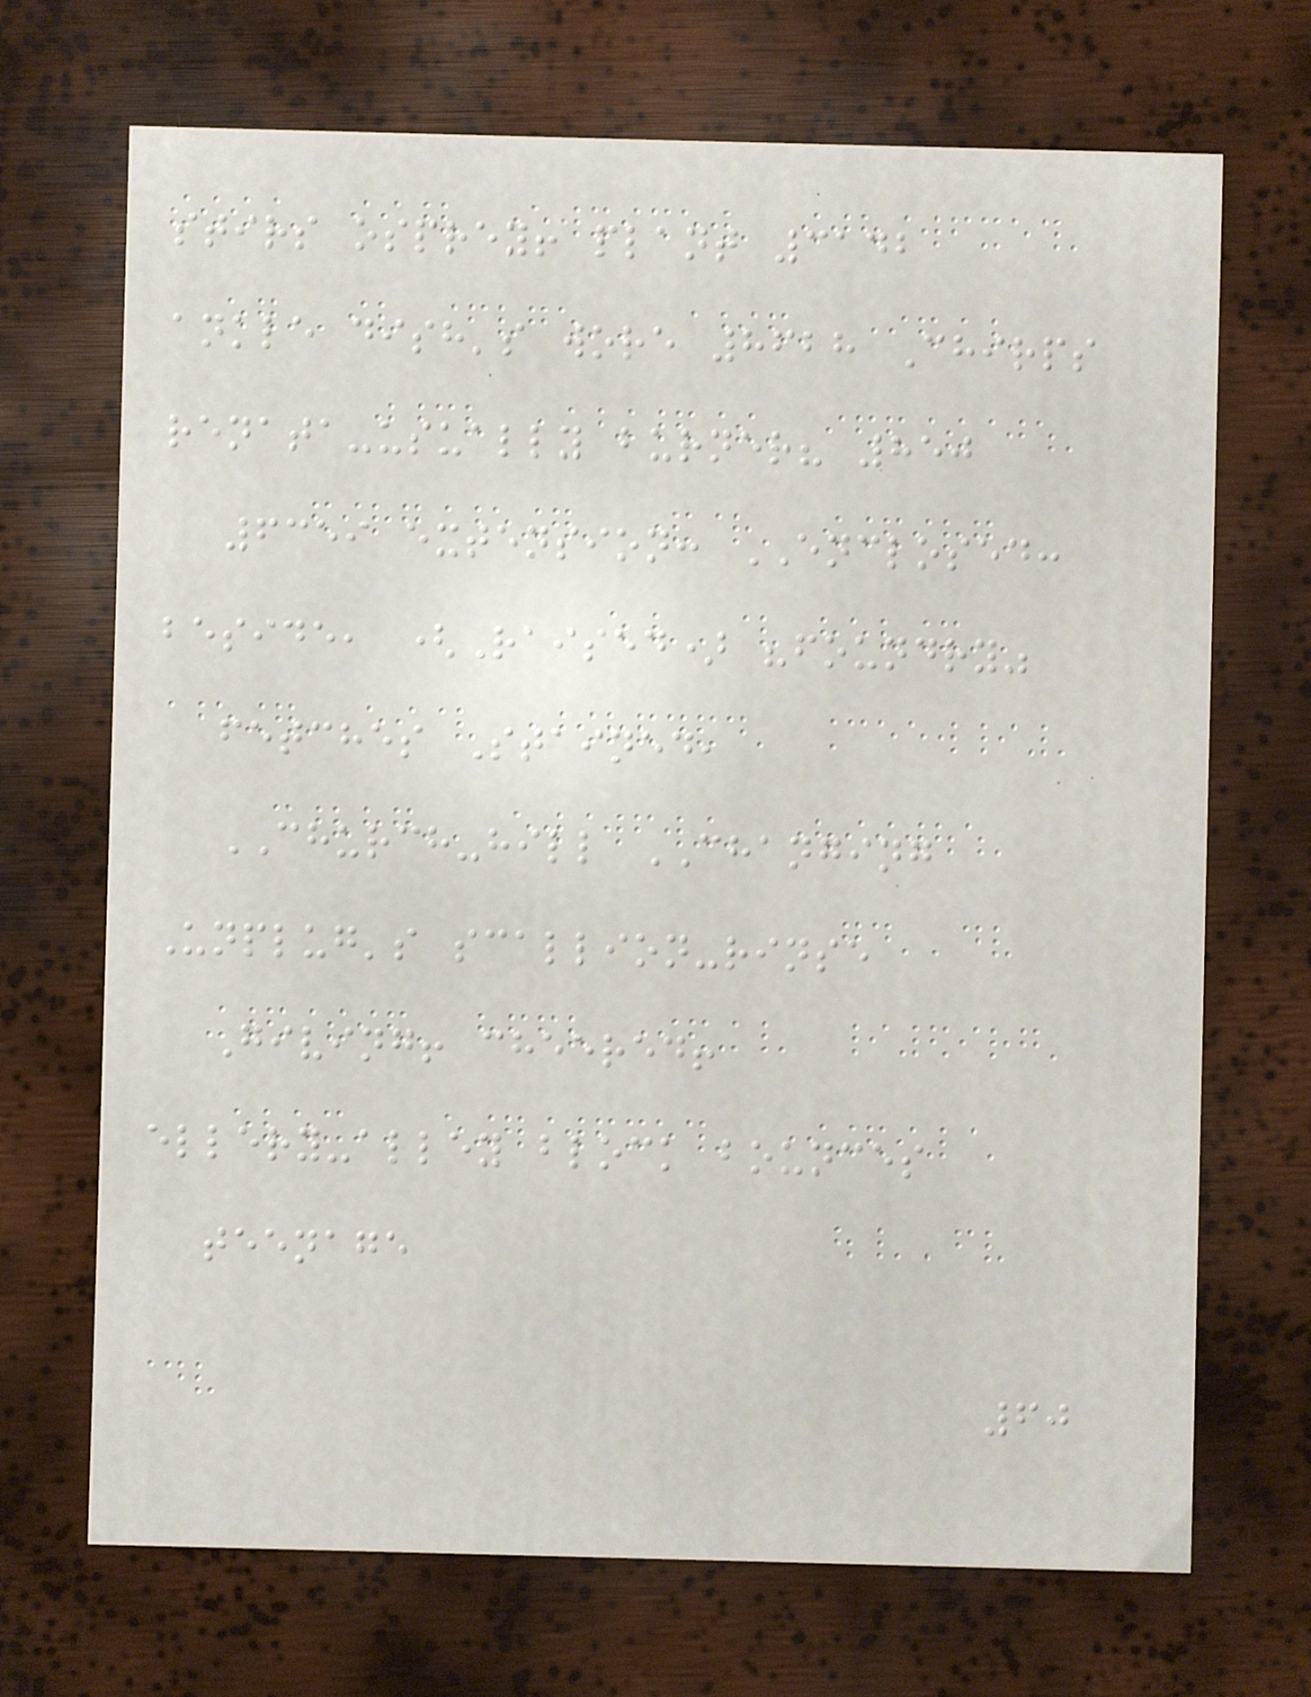stirs osprey! plant 3142
ankle dish's wore 8628 Chirps
renata-usually burner? 850
6359 extension: ENCLOSED:
beside, (Raised) "foundry"
fetches Stained,
CHURCH-hill CHANGING
Unplug's scallion-rinse
Giving! cheered!
ellery-alley block bounces
teenage
60
